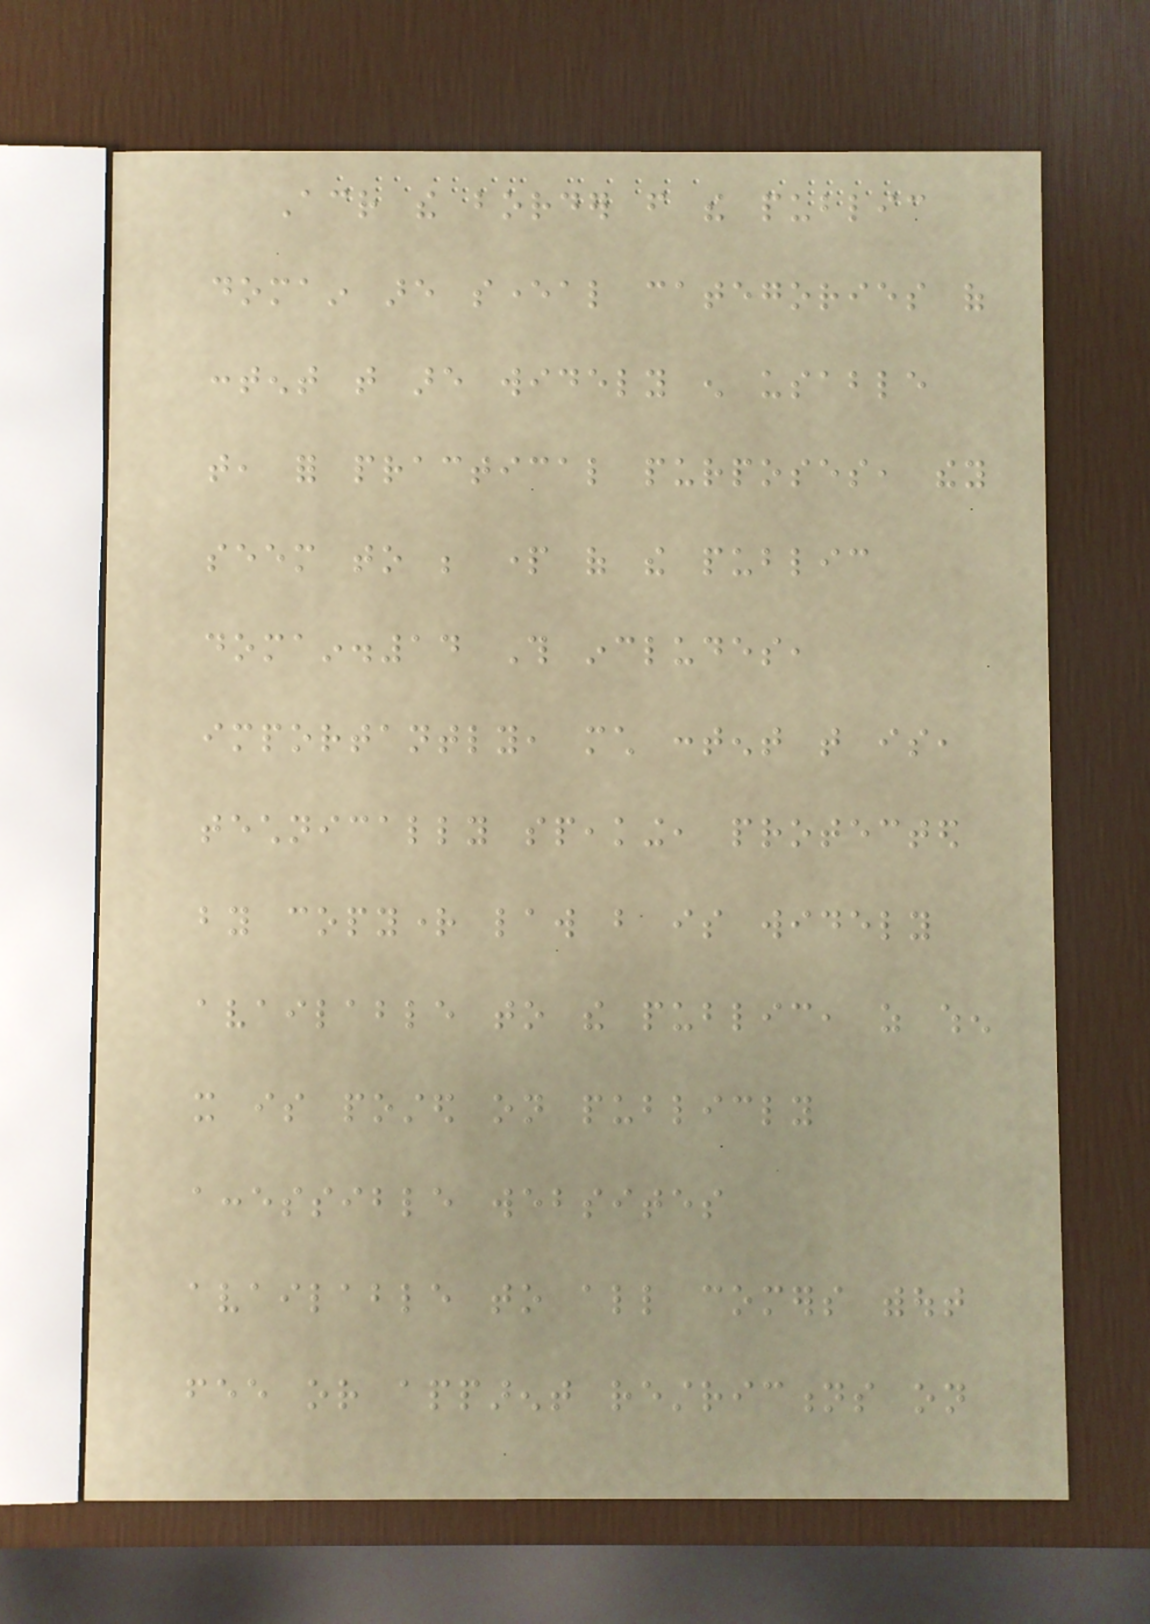Across the border from the public
domain are several categories of
content that are widely enough usable
that, for practical purposes, they
seem to be part of the public
domain.14 This includes,
importantly, much content that is,
technically speaking, protected
by copyright law but is widely
available to the public, as when
it is posted on publicly
accessible websites
available to all comers without
fee or apparent restrictions on
